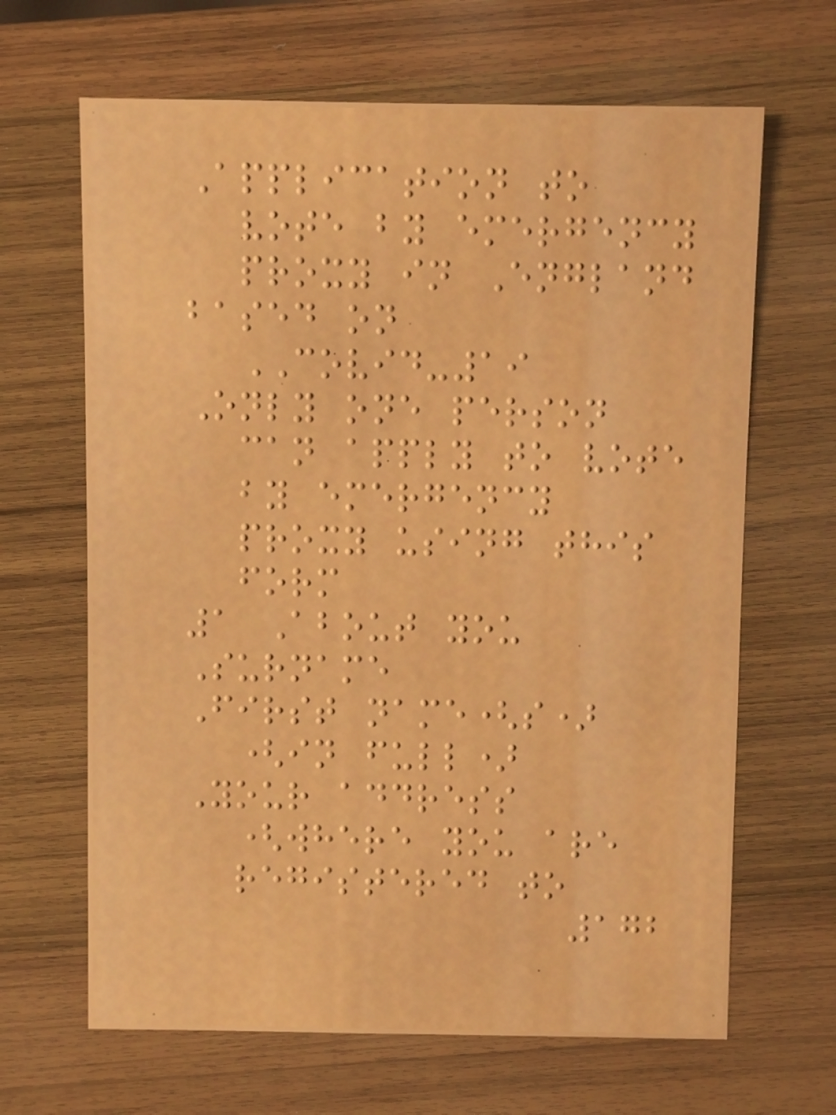Application to
vote by emergency
proxy in England
based on
COVID-19
Only one person
can apply to vote
by emergency
proxy using this
form
1 About you
Surname
First name(s)
(in full)
Your address
(where you are
registered to
172
